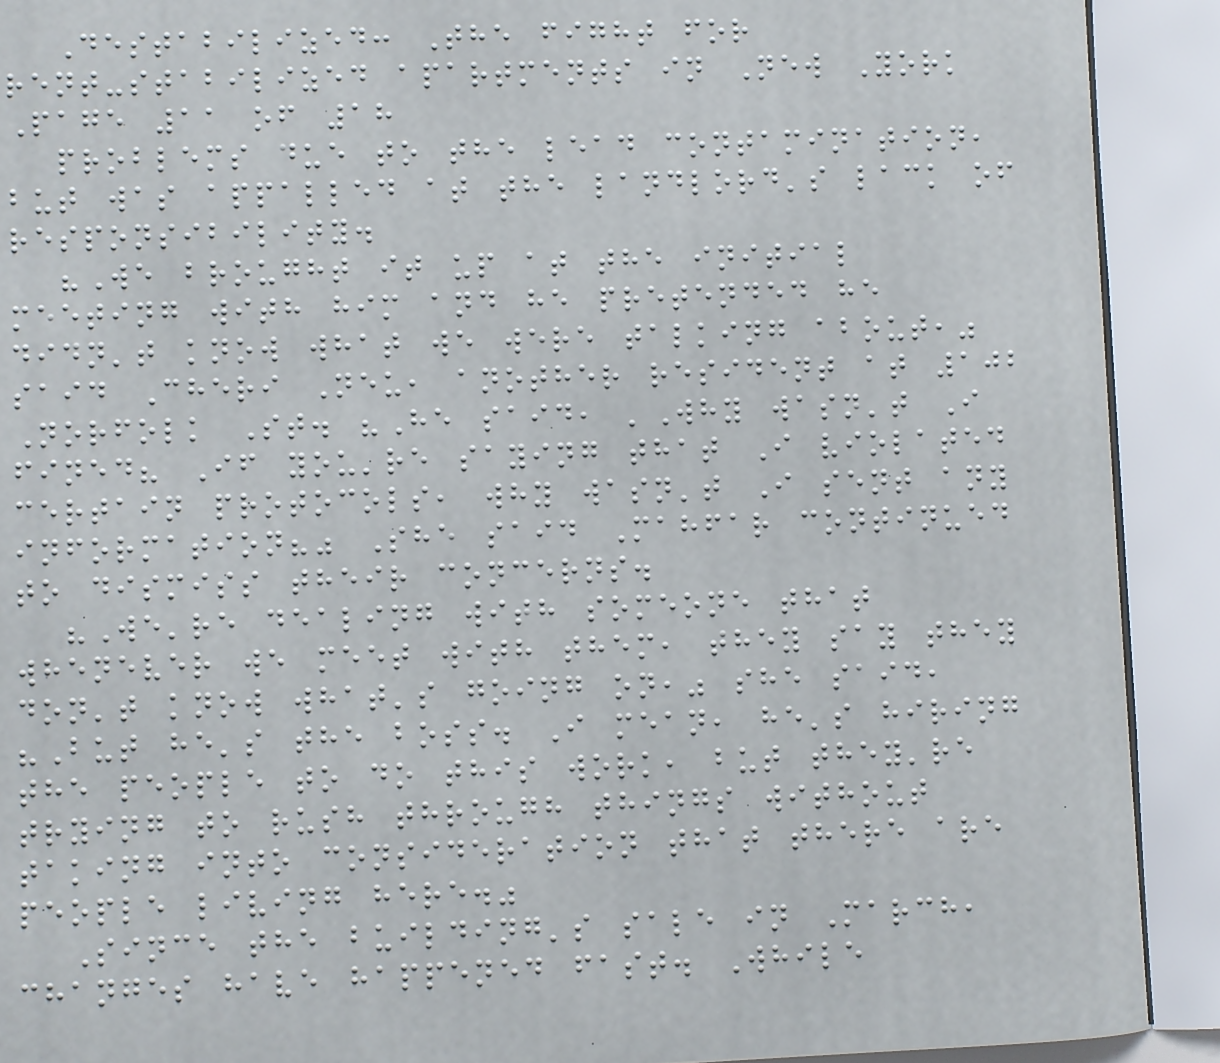Destabilized: The fight for
rent-stabilized apartments in New York
Page 11 of 18
problems due to the lead contamination,
but was appalled at the landlord's lack of
responsibility.
"We brought it up at the initial
meeting with him and he pretended he
didn't know what we were talking about,"
said Cheri Neu, another resident at 102
Norfolk St. "He said, 'Why wasn't I
fined? If you're saying that I violated
certain protocols, why wasn't I sent any
information?" She said Mahfar continued
to dismiss their concerns.
"We're dealing with someone that
whenever we meet with them, they say they
don't know what's going on," she said,
"But he's the boss. I mean, he's hiring
the people to do this work, but they're
trying to rush through things without
taking into consideration that there are
people living here."
Since the building's sale in March,
changes have happened fast. While
